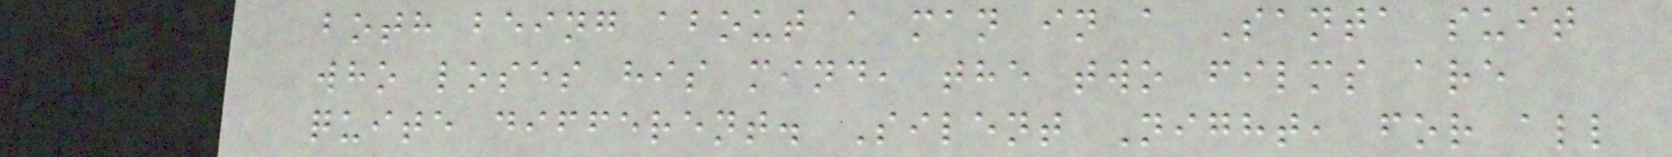both being about a man in a Santa suit
who loses his mind, the two films are
quite different. Silent Night, for all
